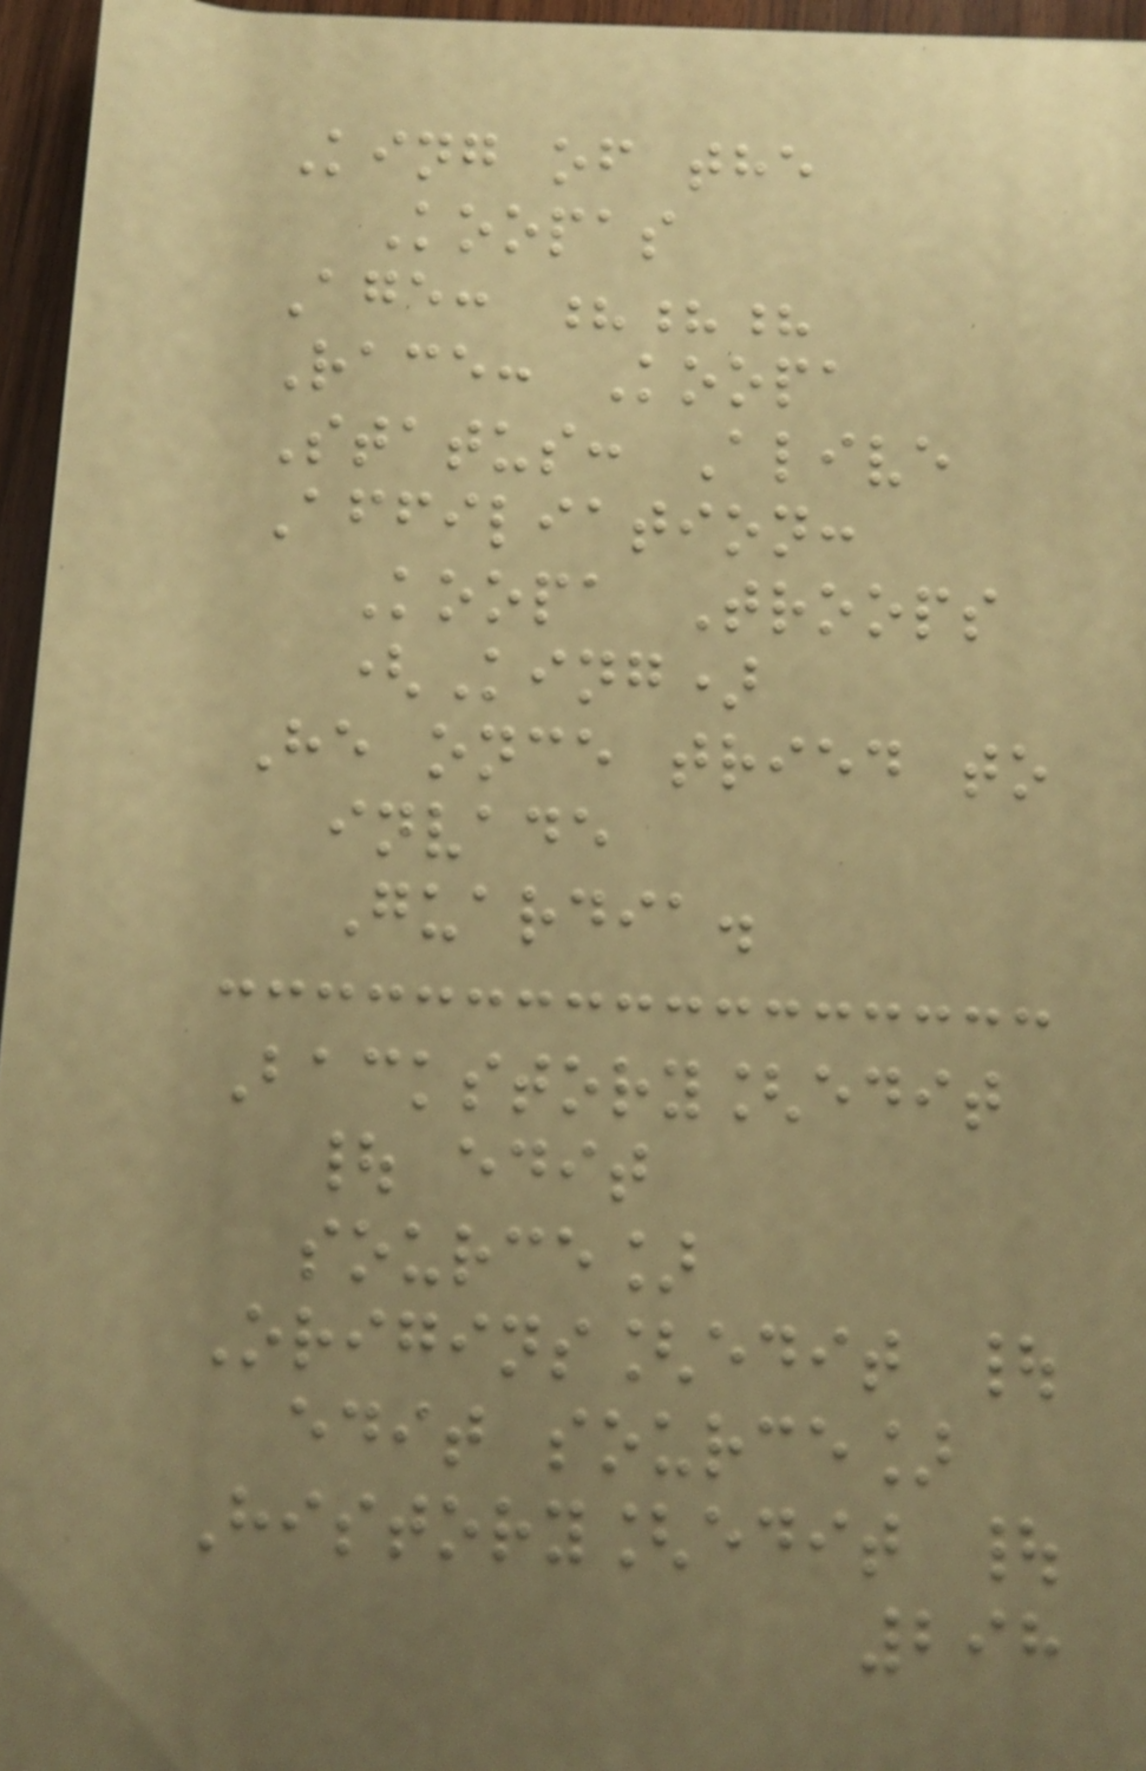King of the
Koopas
Age: ???
Race: Koopa
Status: Alive
Affiliation:
Koopa Troops
(King)
He once tried to
invade
Guardia.
Backstory[edit
| edit
source]
Origins[edit |
edit source]
History[edit |
298
